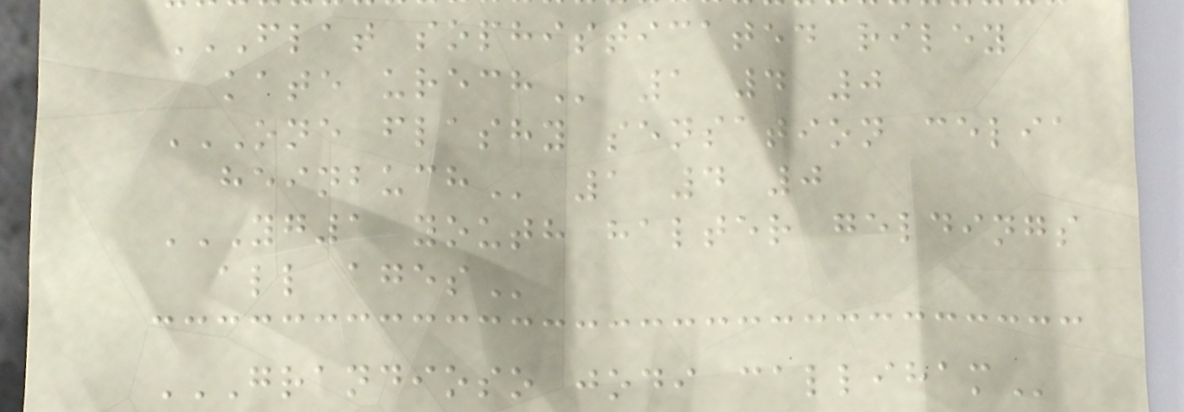FLAT SOPHISTICATED RILEY
KATE URECH 1 4 0
ONE FLASHY SENSATION CELIA
HEINBUCH 1 4 0
YG1 YOUTH HALTER GELDINGS
ALL AGES
GRANDIOSO JODI CALLIHAM
